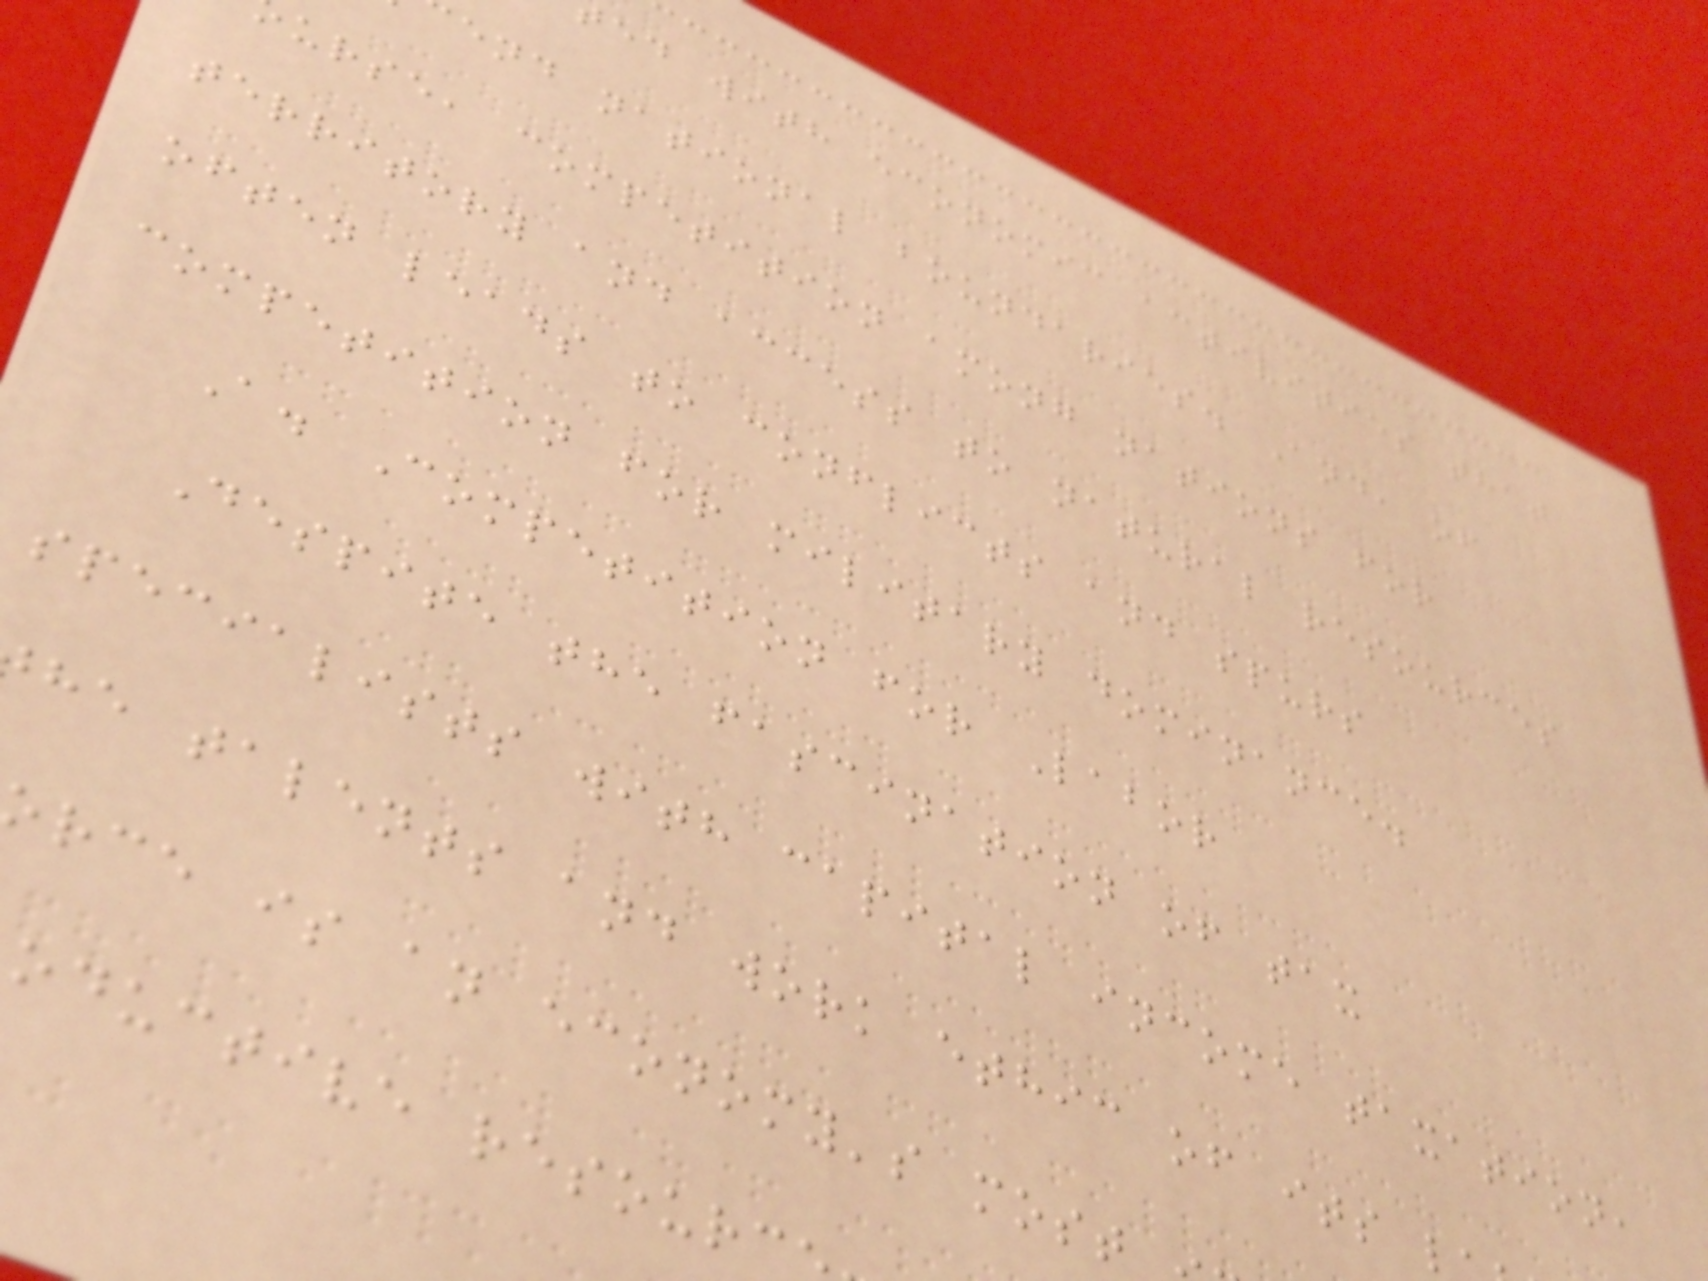ed with economic activities that
end national boundaries. And, of
urse, competition among nations for
territory and access to natural resources
often leads to conflicts and spurs
competition for military dominance.
A. Competition for Labor
Despite the fascination of tax
specialists with capital income taxation,
he talents and work ethic of its l
rce is an economy's most
oductive resourc
